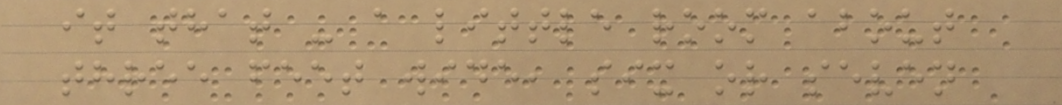it that - a little room about
three feet wide, six or seven
